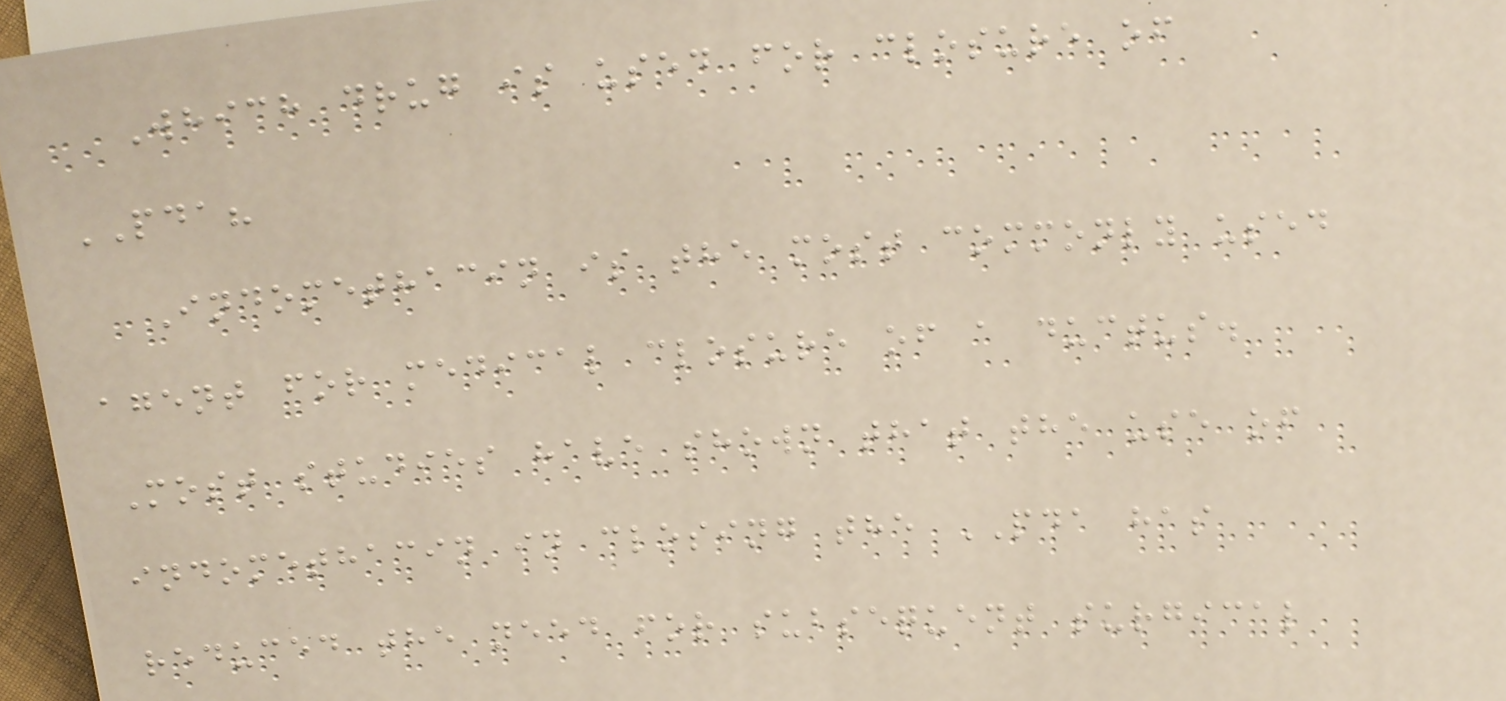Which drug is used for closure of
PDA?
Indomethacin is the most commonly used
agent for medical closure of a ductus.
Most studies have shown that the use of
indomethacin in closing the PDA has
reduced the need for subsequent surgical
